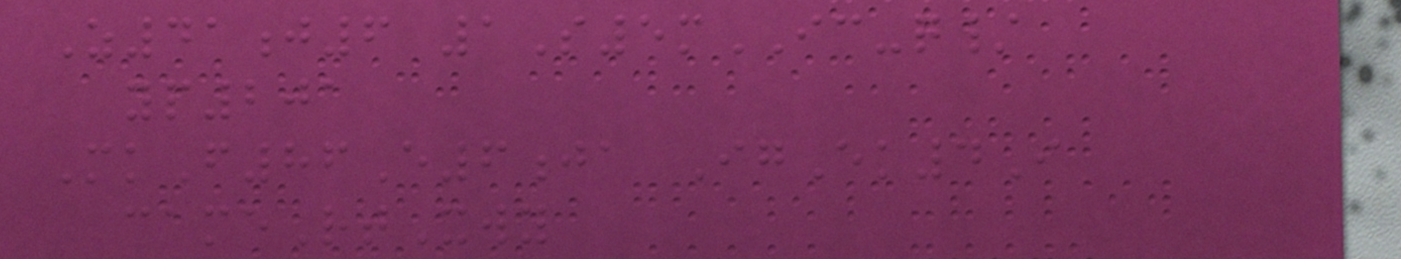Z41j6 1S5mIC-q/
yp201
MkF86E6ja IgEk4I
cameRtXwy
